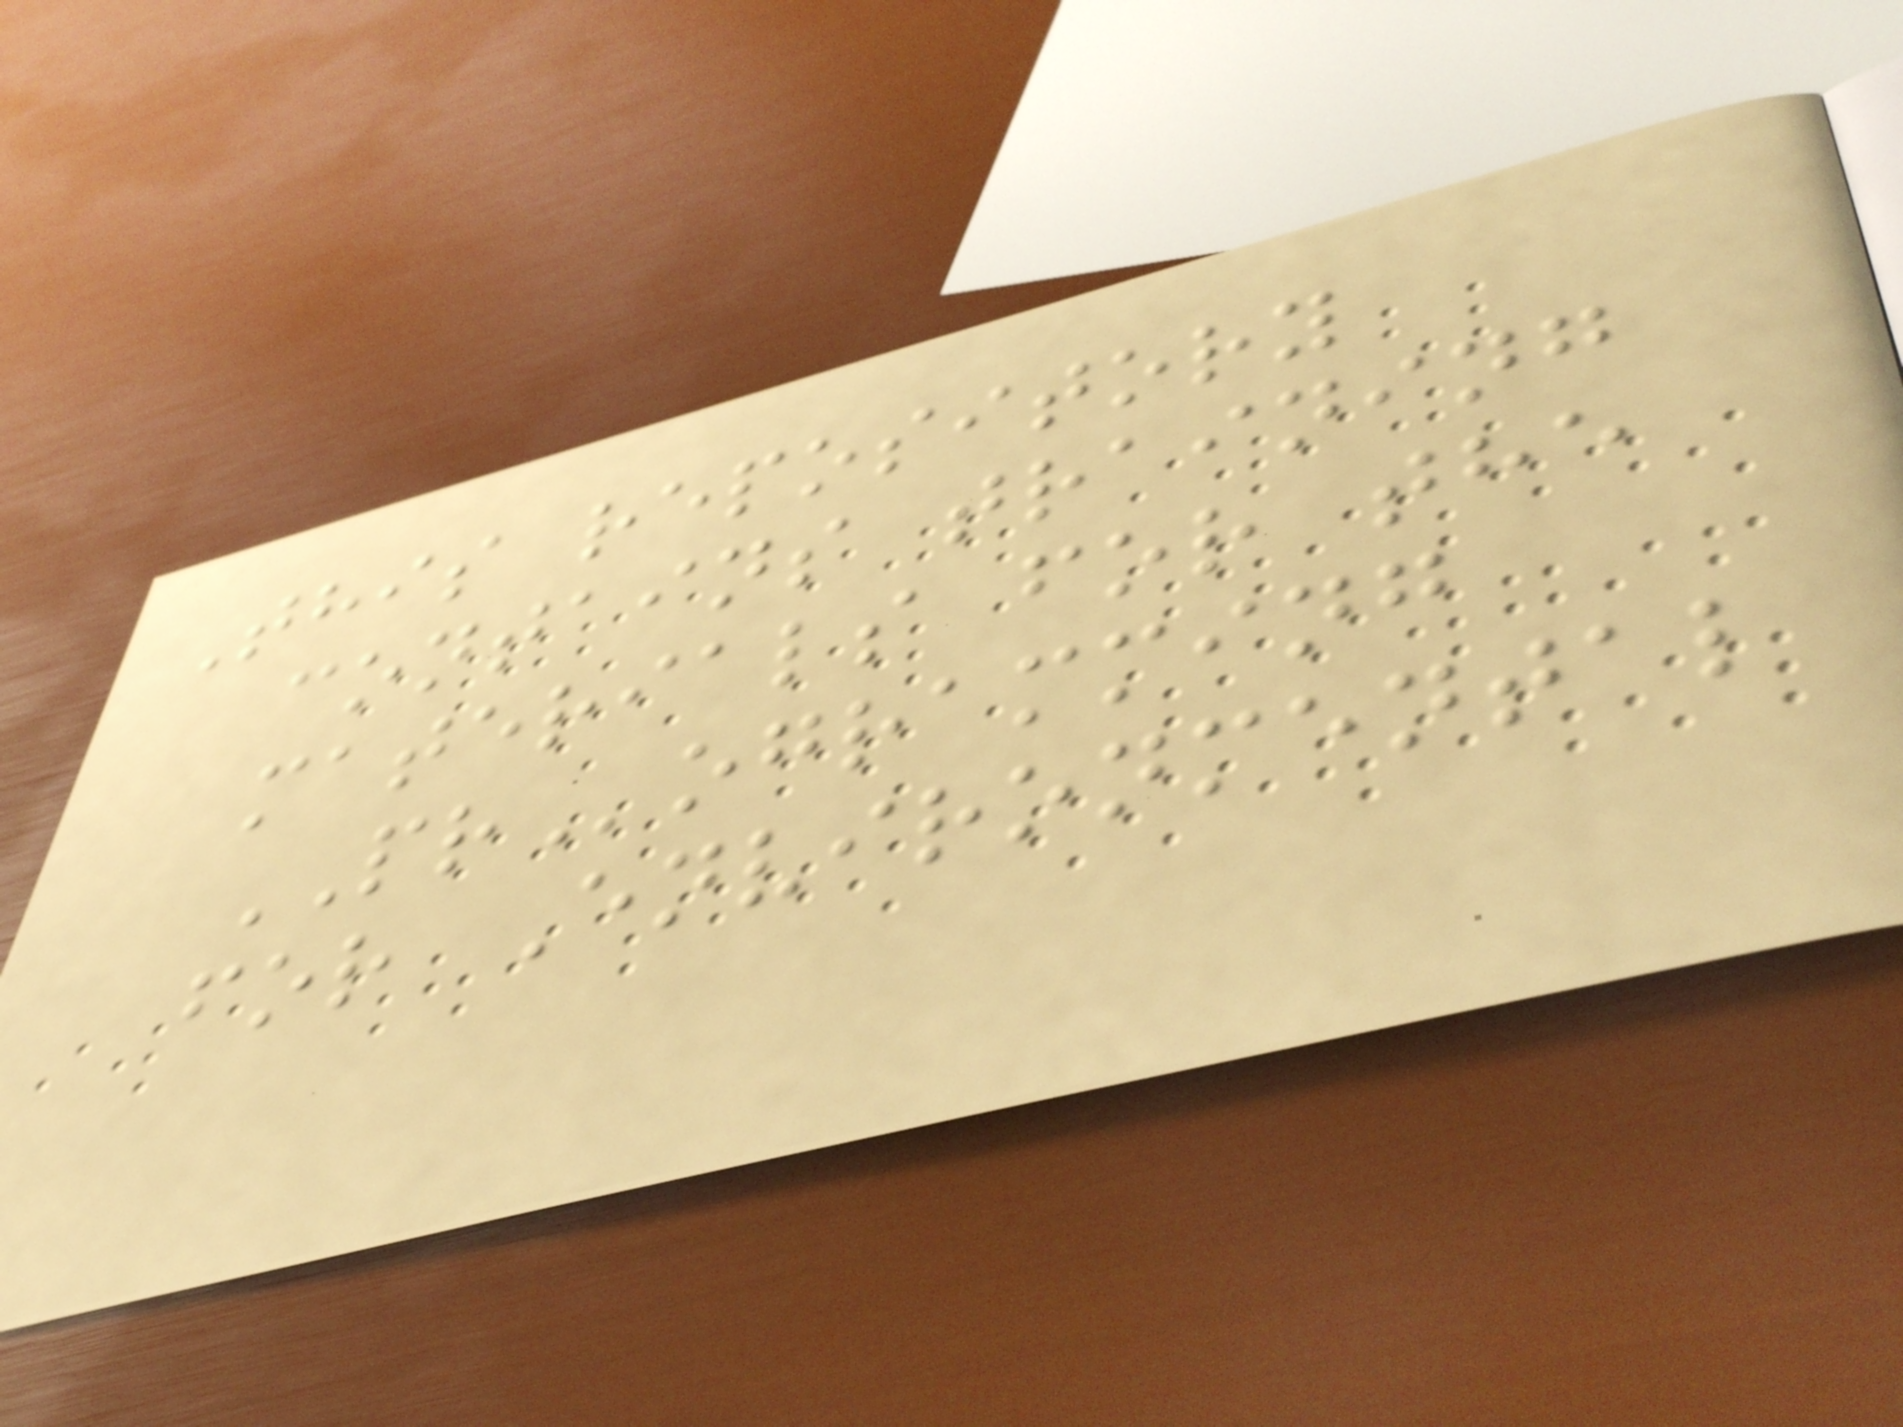This repository
contains training
materials for the
PRogramming
for Environmental
